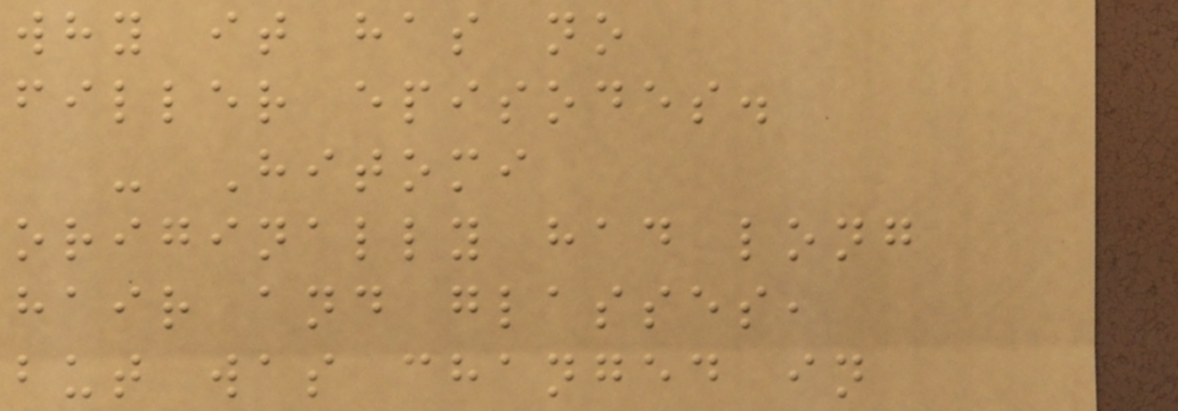why it has no
filler episodes.
- Hitomi
originally had long
hair and glasses,
but was changed in
